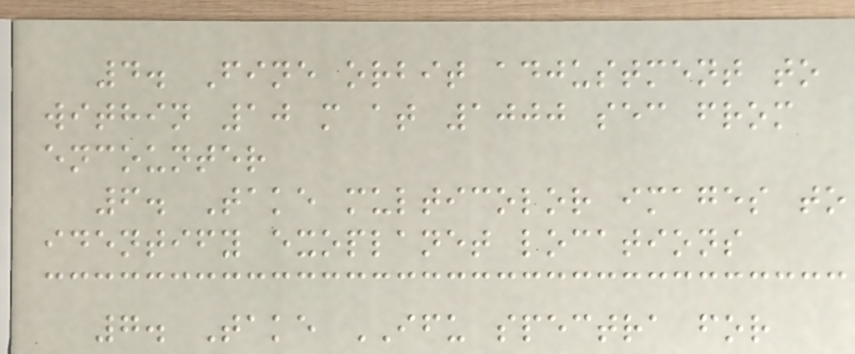4. Fine orbit adjustment to
within 10 m at 1000 sec from
encounter
6. Take multicolor images to
identify exoplanet locations
7. Take IFU spectra for
